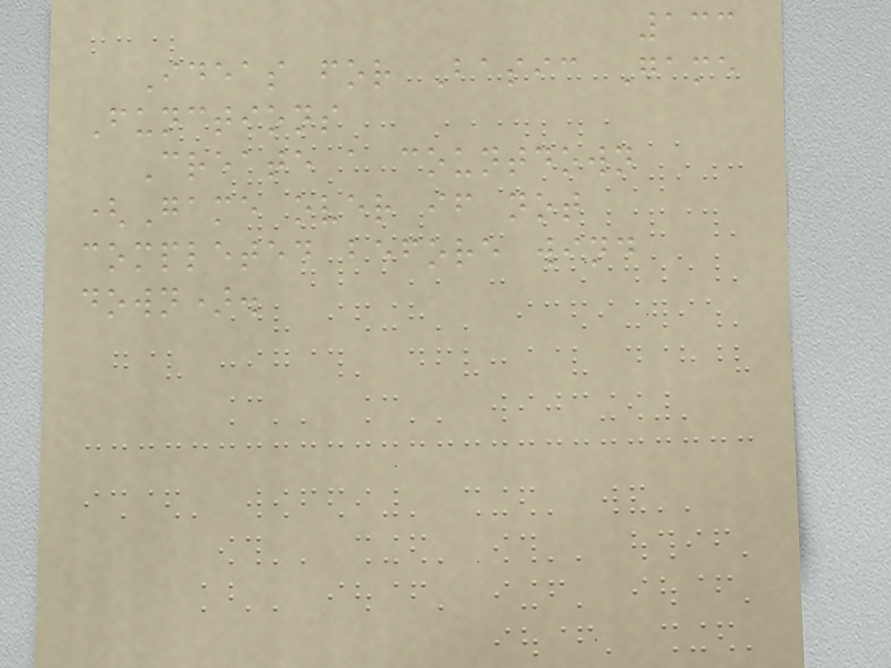133
Ideas for Basic Game
Functions
Create a countdown
(Game over if not
completed before wind
down).
